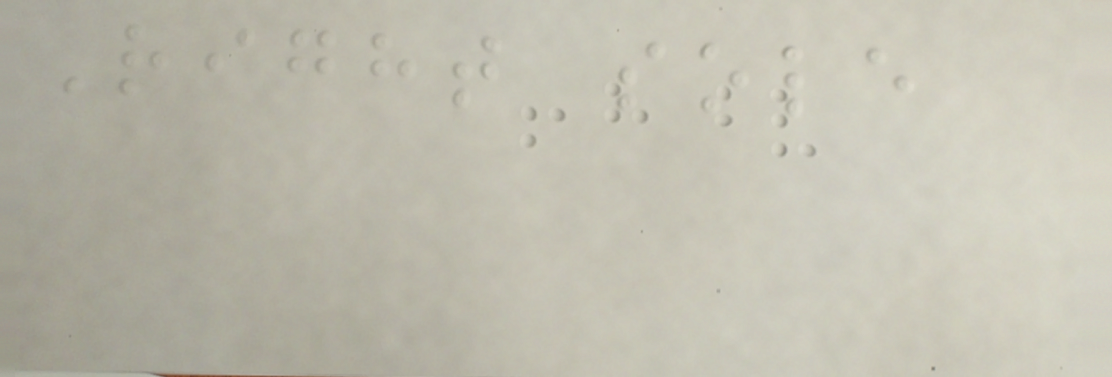Right sole
